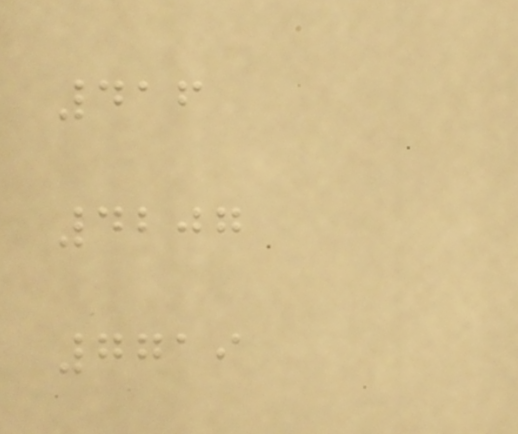416
4207
7719
